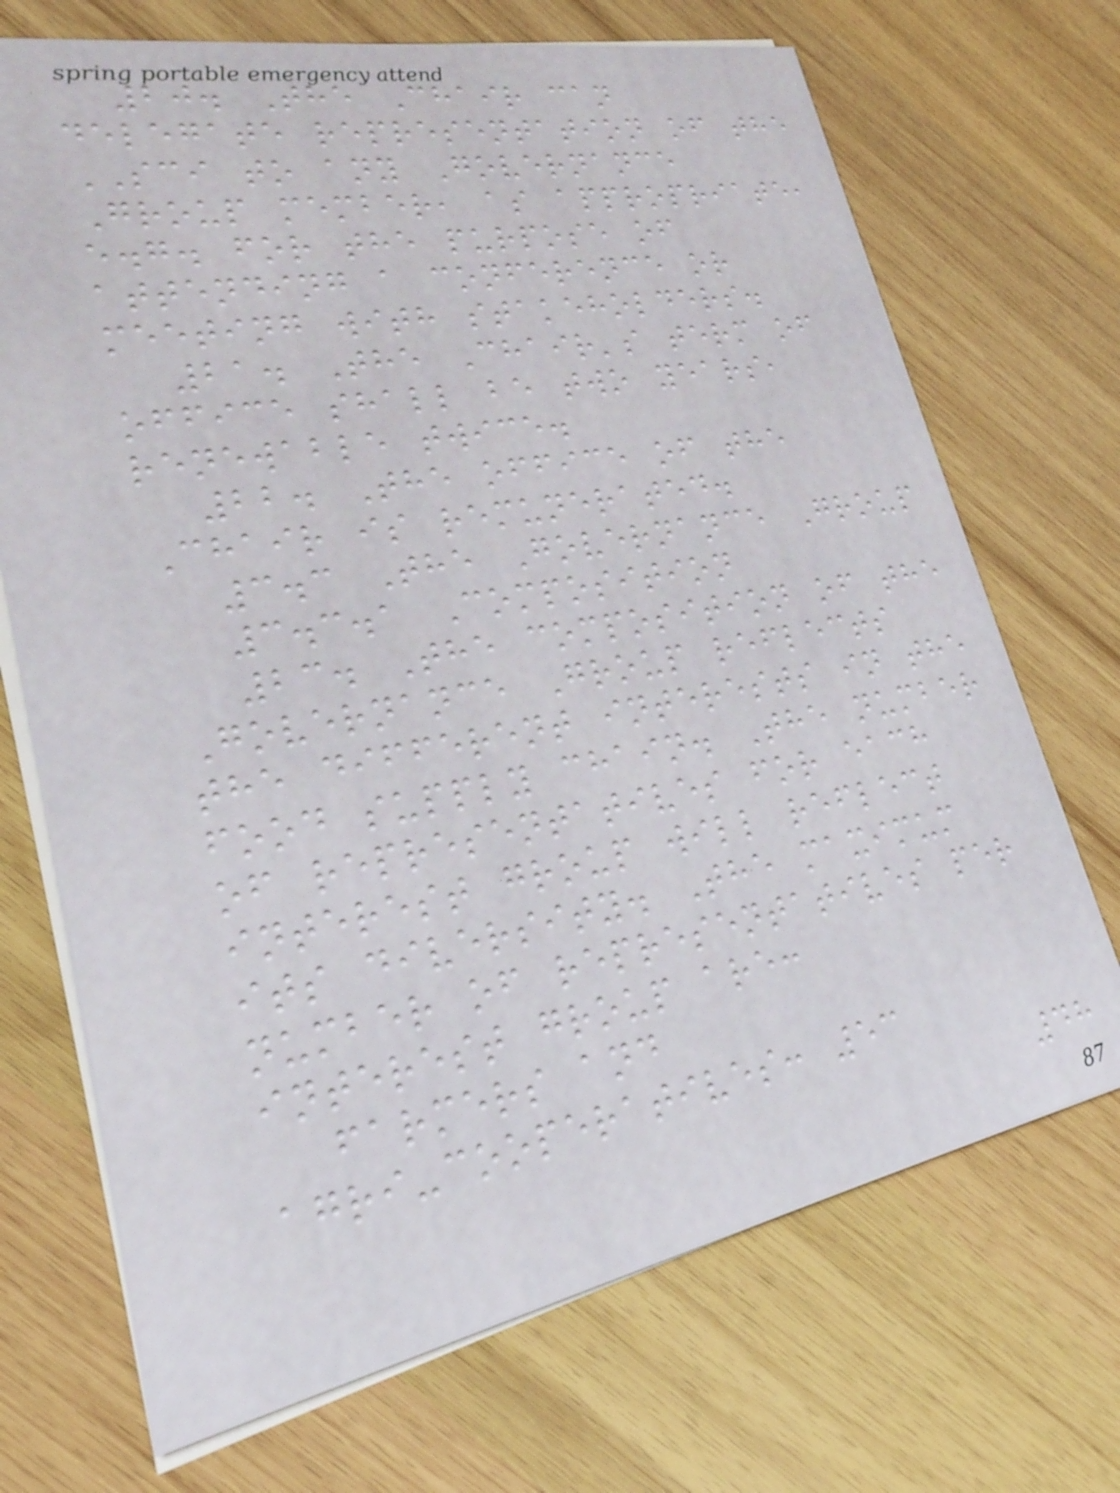20. The Chair can
delegate representation of the
SCI to any Governance
Group member, as appropriate,
e.g. for the purpose of
attending a conference or
meeting with stakeholders.
21. The Chair's term of
office shall be two years,
renewable twice.
22. The office of the
Chair is remunerated.
3.3 The Governance Group
3.3.1 Composition
23. The composition of the
Governance Group reflects
the different interests in the
food supply chain. The number
of representatives for each
interest group will reflect
its diversity. The maximum
number of representatives per
interest group are:
farmers and
agri-cooperatives: 53
48
